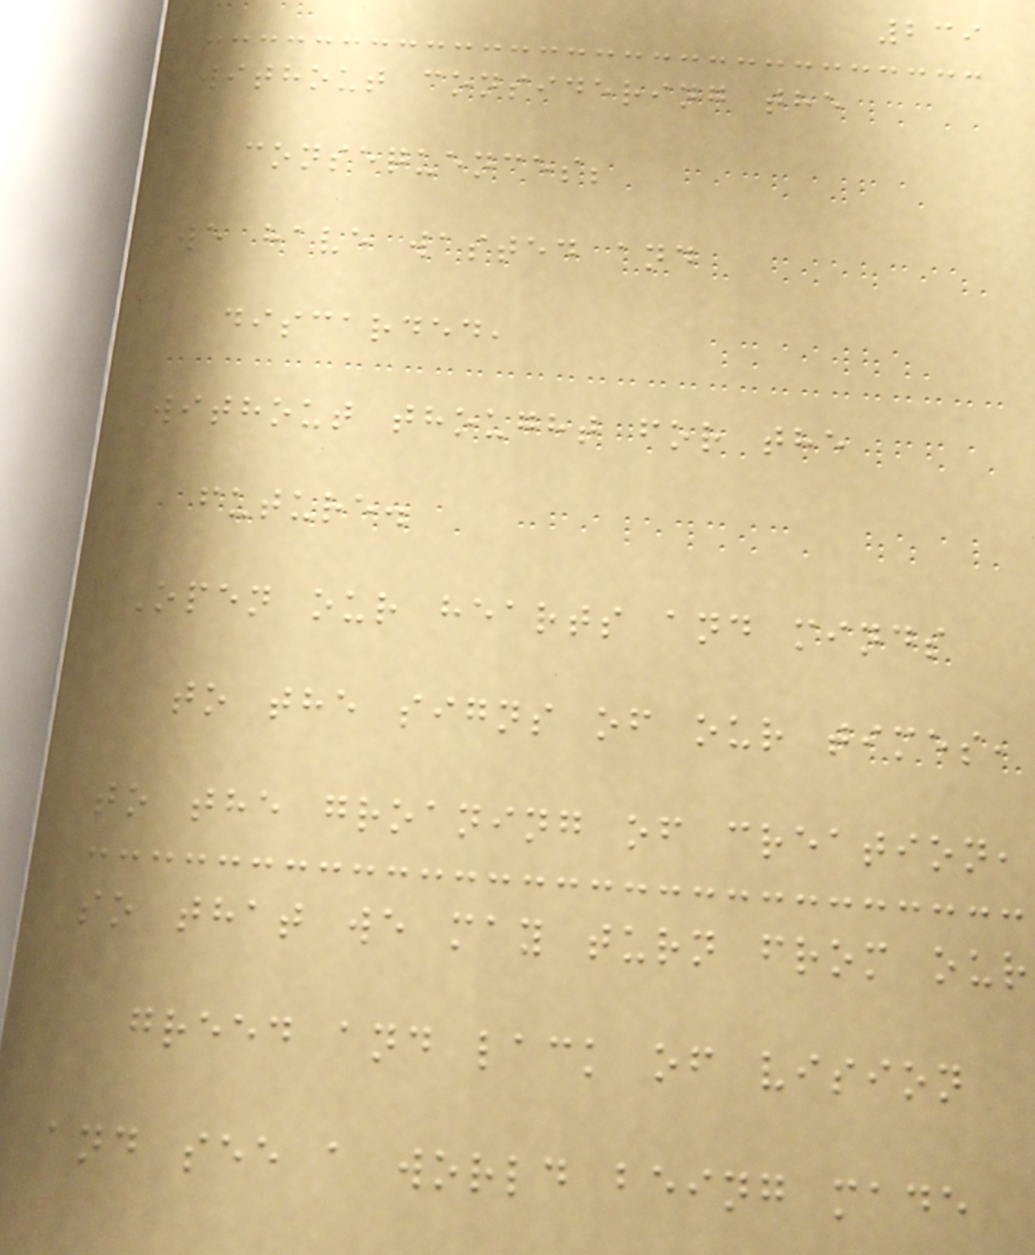239
without considering the
consequences;
we have wasted and
discarded,
without thought for the
future.
Open our hearts and minds
to the signs of our times,
to the groaning of creation,
so that we may turn from our
greed and lack of vision
and see a world being made
